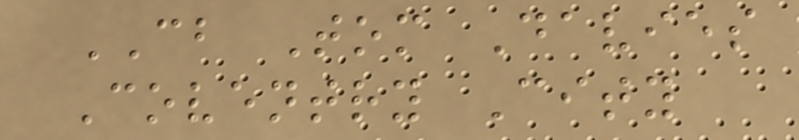CB Tom Davies
Coventry City
